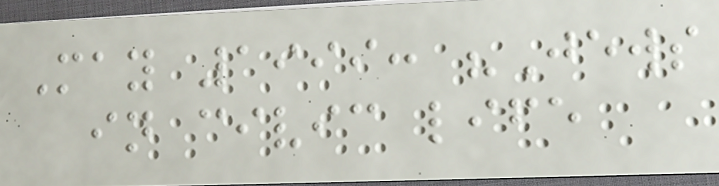May 1999: "Jews
in civic life
